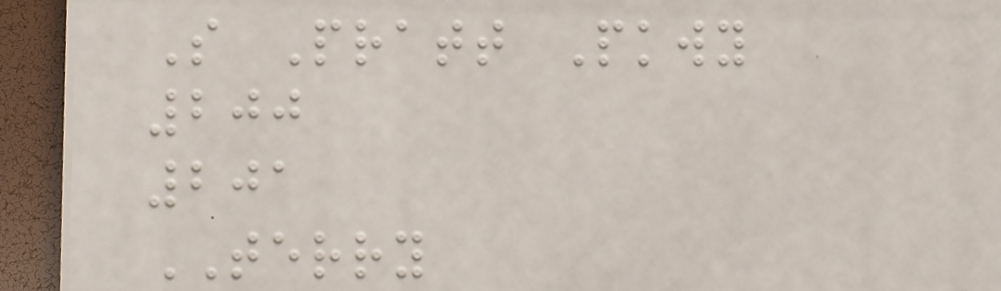S Pratt Pkwy
200
201
TERRY
